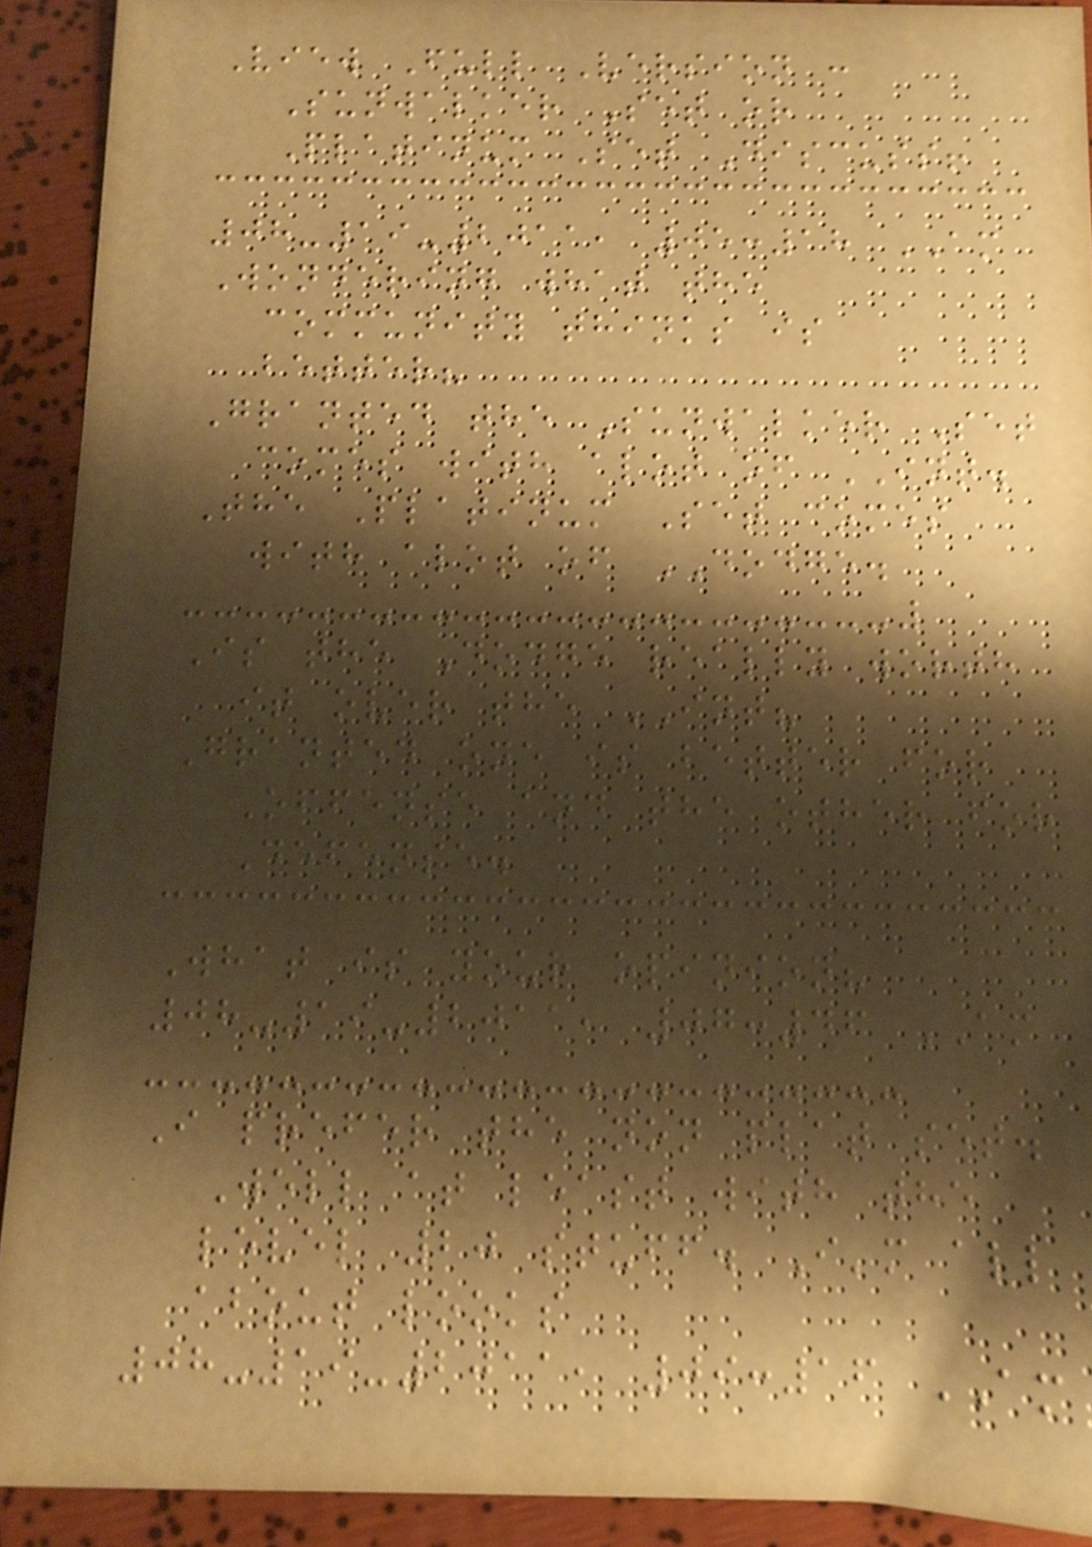View Full Version :
Sunwalker Set or
Platinum Set Discuss!
08-19-2011, 05:18 AM
Wondering what the
community thinks is
better?
Granted the Sunwalker Set
comes with alot of INT.
The Platinum Set comes
with alot of DODGE.
Is the Dodge really worth
it over the INT?
Granted one is better for
Offense and the other for
Defense.
What is your opinion?
08-19-2011, 07:46 AM
I prefer the non plat set.
Well at least with the
level 20 stuff. I'm all
about looks
08-19-2011, 09:16 AM
